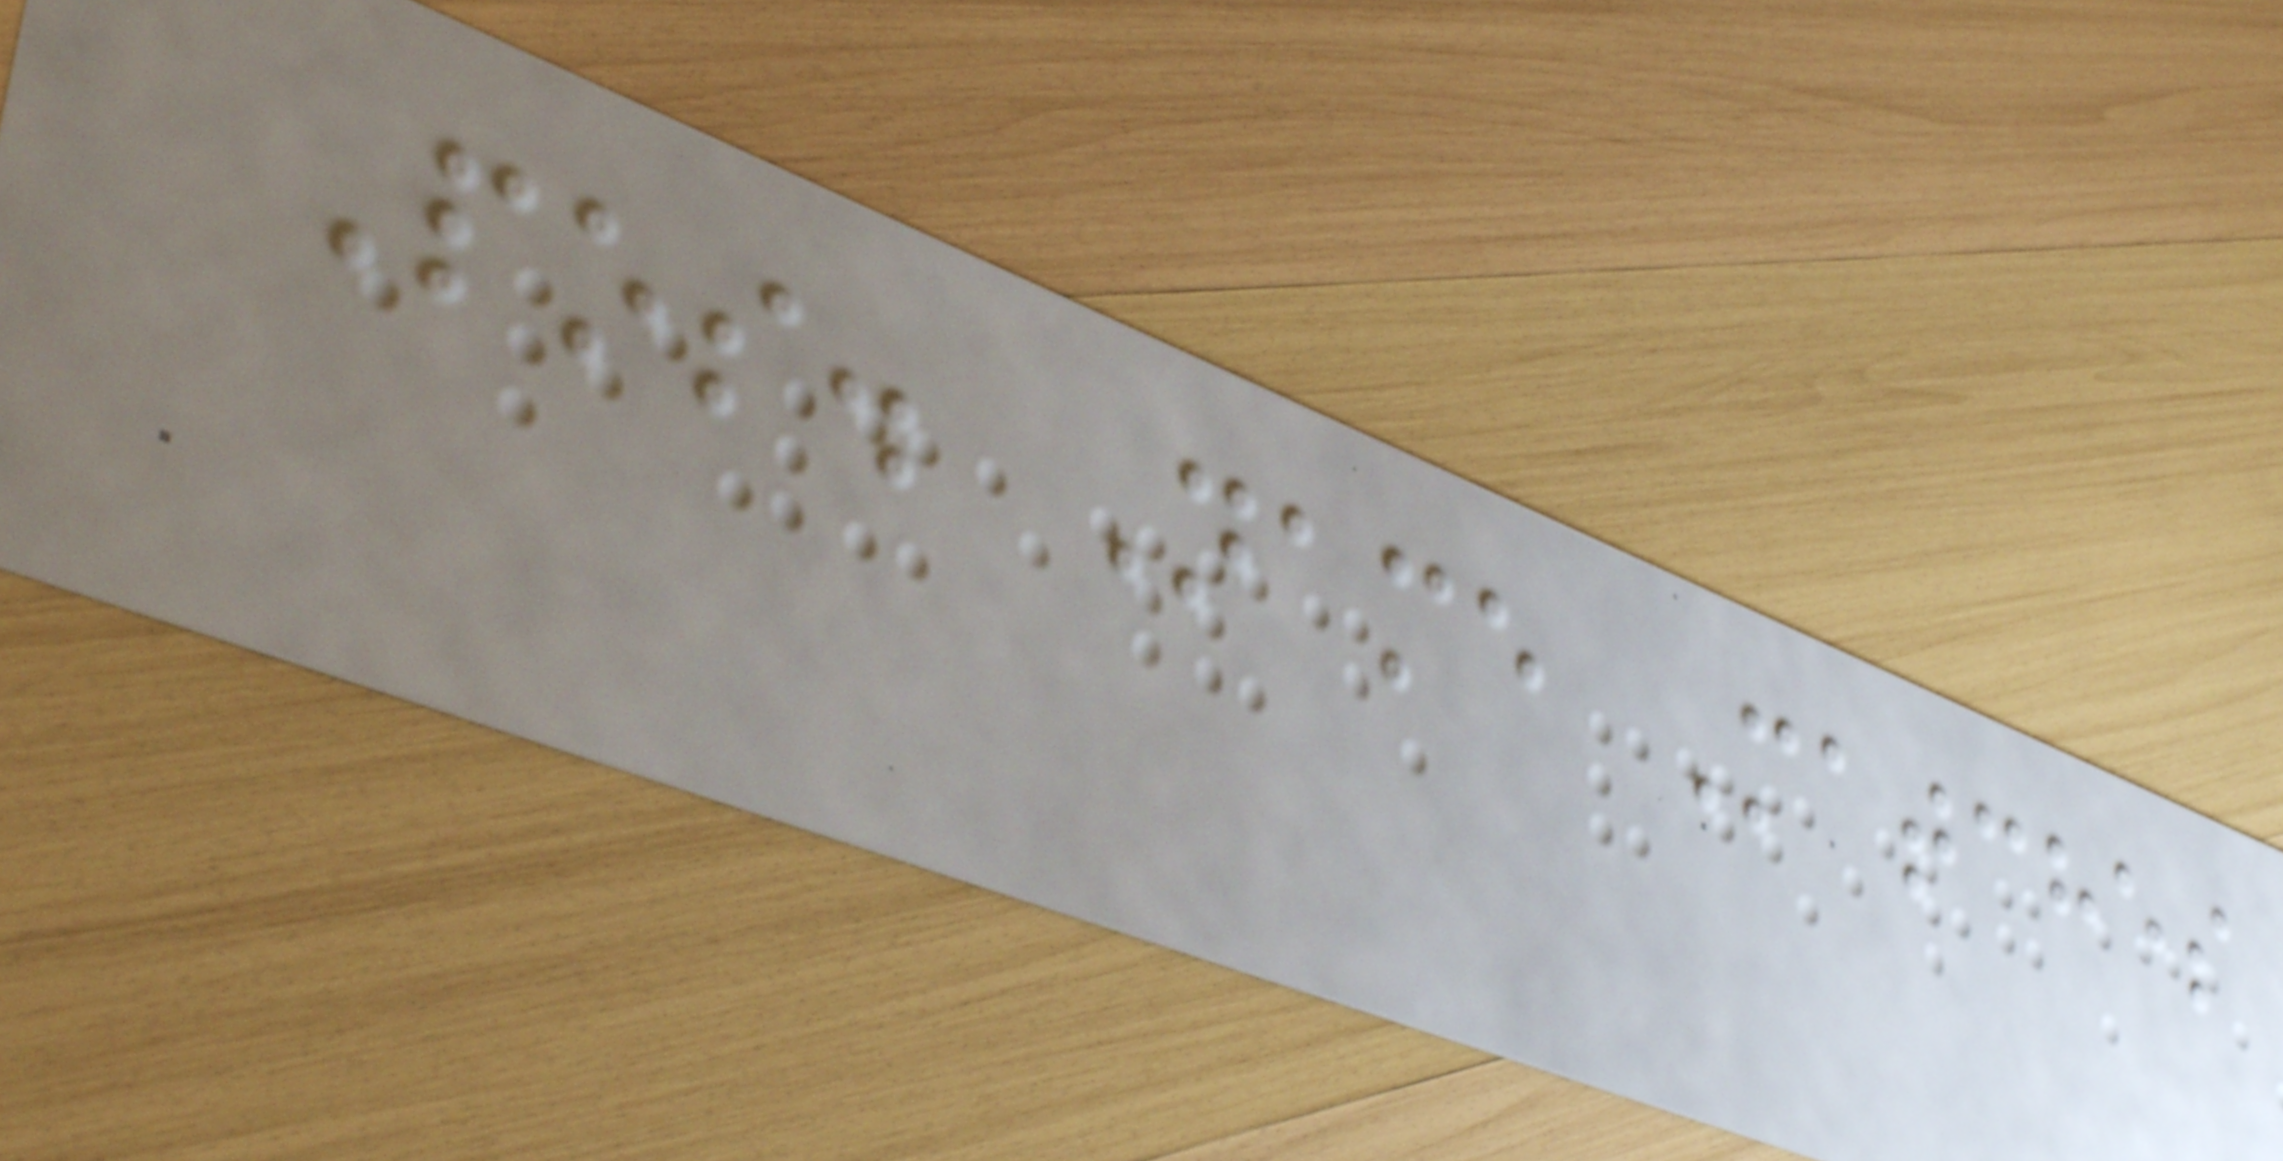Pos. Name Matches
